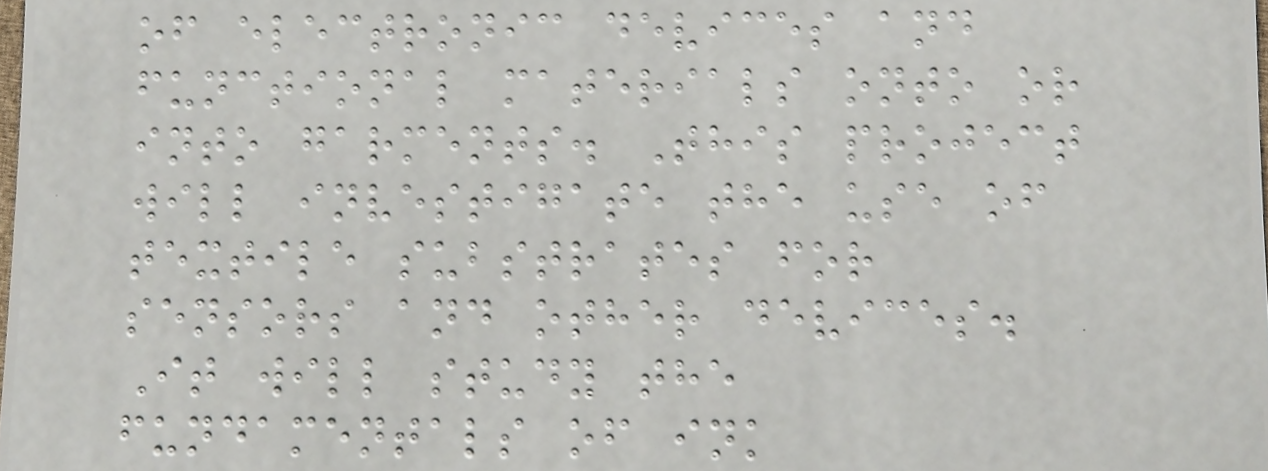of electronic devices and
functional materials onto or
into garments. This project
will investigate the use of
textile substrates for
sensors and other devices.
It will study the
fundamentals of ink
